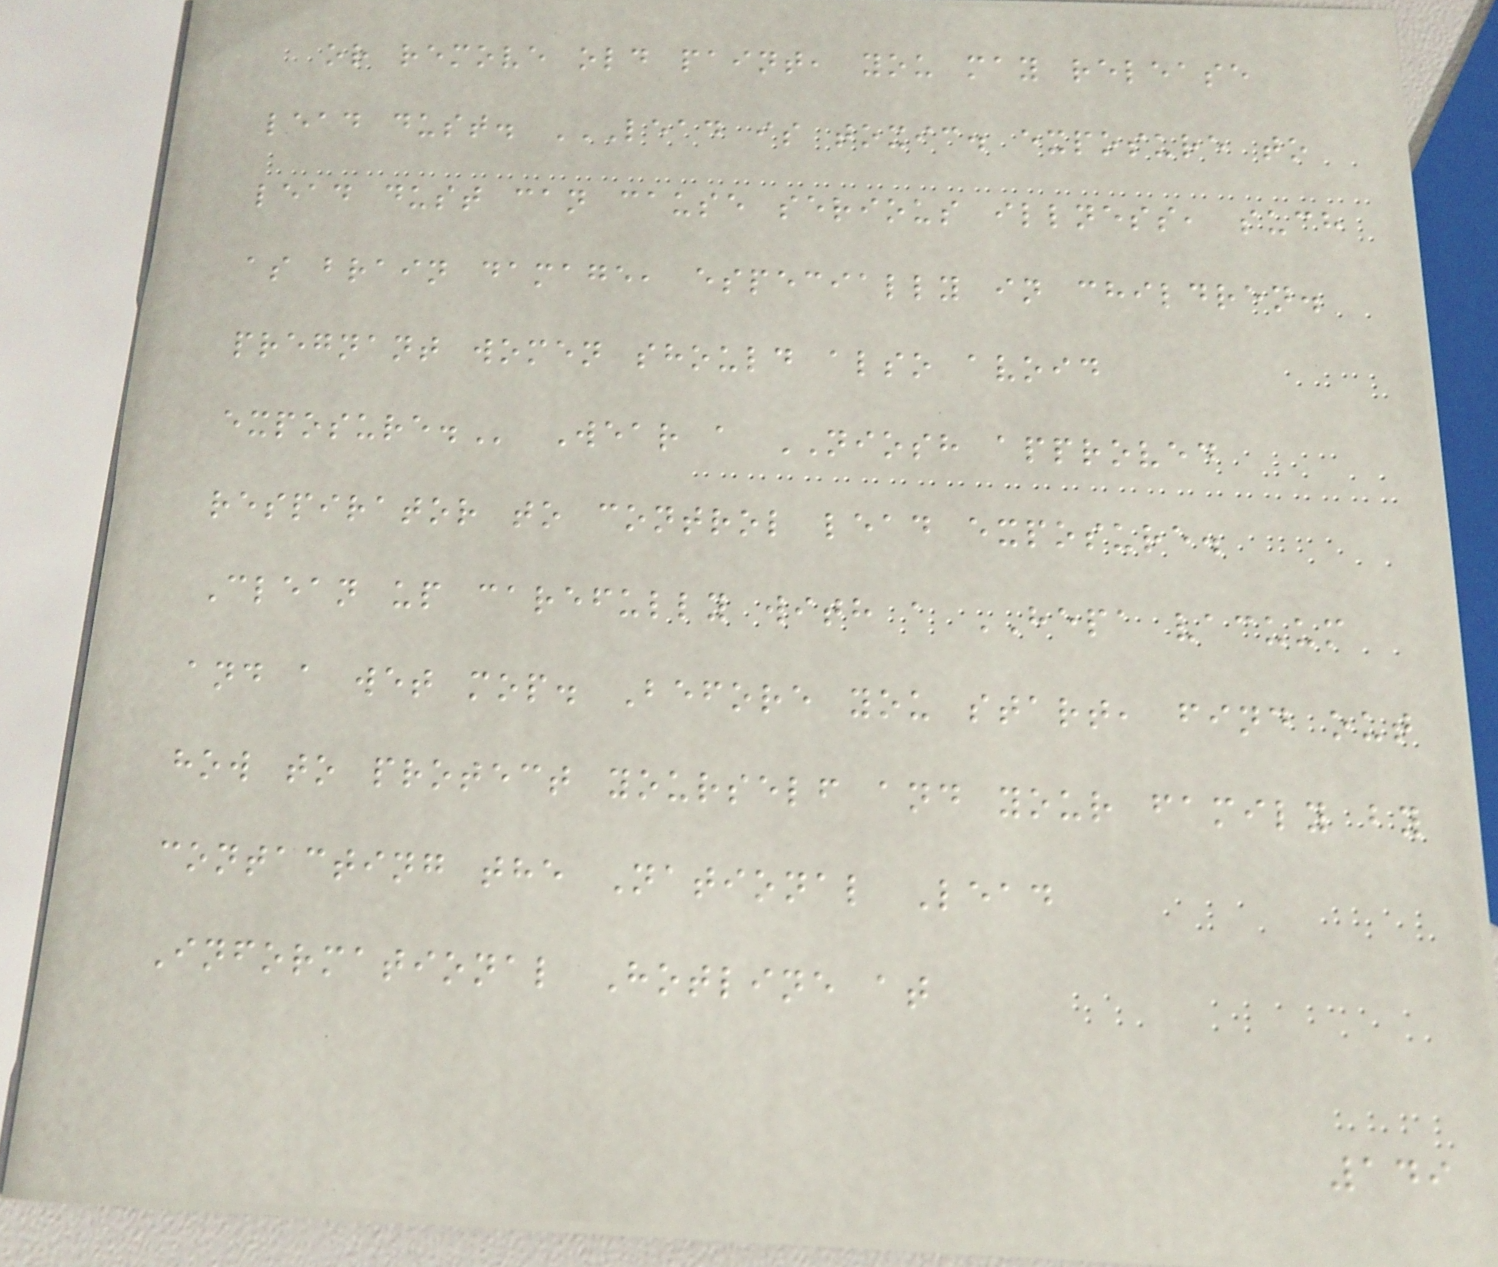or remove old paint, you may release
lead dust. LEAD IS TOXIC. EXPOSURE TO
LEAD DUST CAN CAUSE SERIOUS ILLNESS, SUCH
AS BRAIN DAMAGE, ESPECIALLY IN CHILDREN.
PREGNANT WOMEN SHOULD ALSO AVOID
EXPOSURE. Wear a NIOSH approved
respirator to control lead exposure.
Clean up carefully with a HEPA vacuum
and a wet mop. Before you start, find out
how to protect yourself and your family by
contacting the National Lead
Informational Hotline at
149
